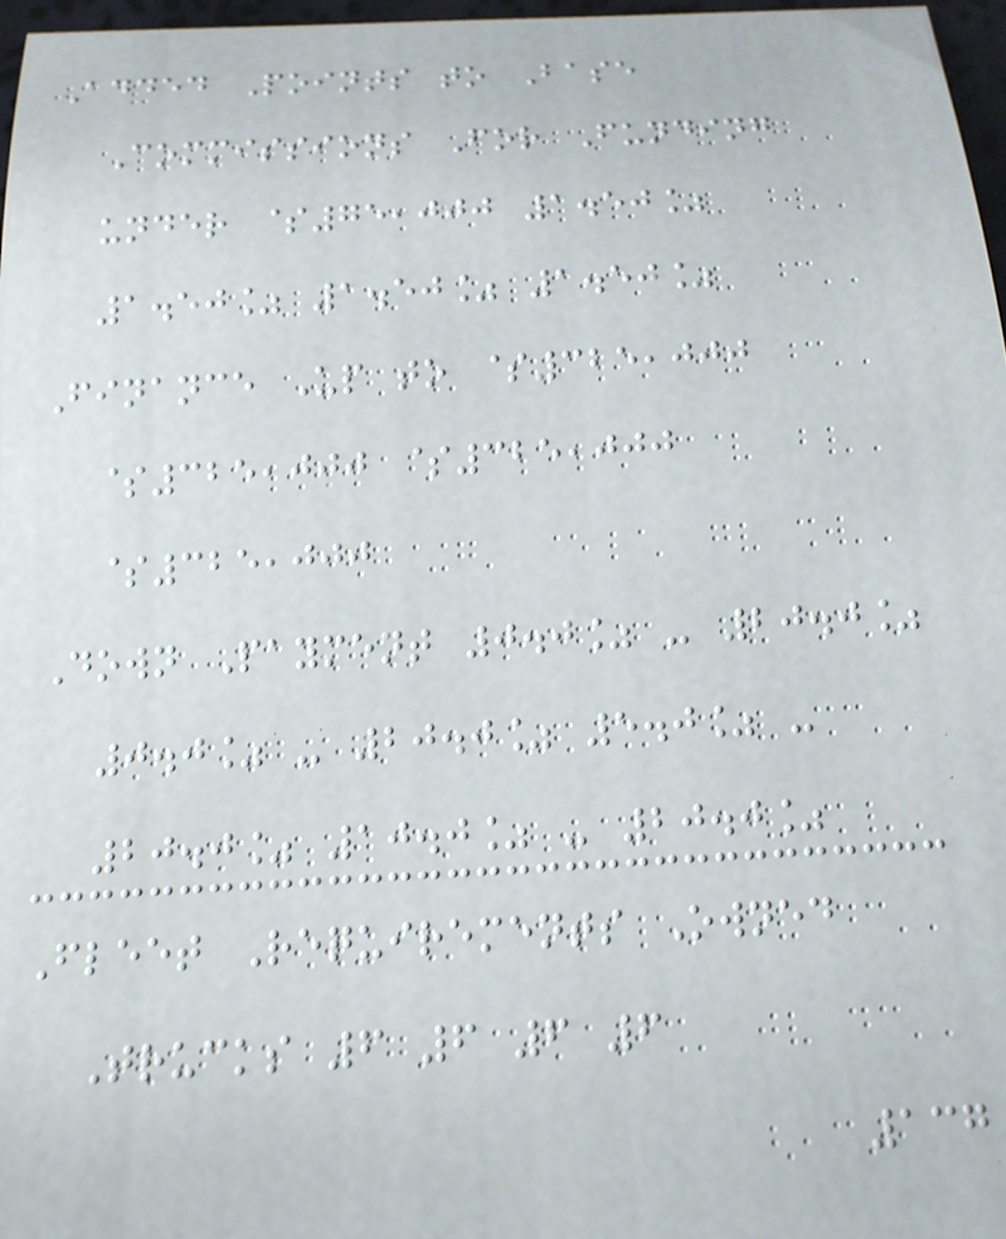Added Points to Base
Commissions For Funding
under $75,000 1.50%
1.50% 1.50% 1.50%
Finance Up to $325,000
$325,000 $325,000
$325,000
Down Payment 0.0% - 20.0%
0.0% - 20.0% 5.0% -
20.0% 10.0% - 20.0%
Fleet Requirements Owned
Trucks 6 6 6 6
137
